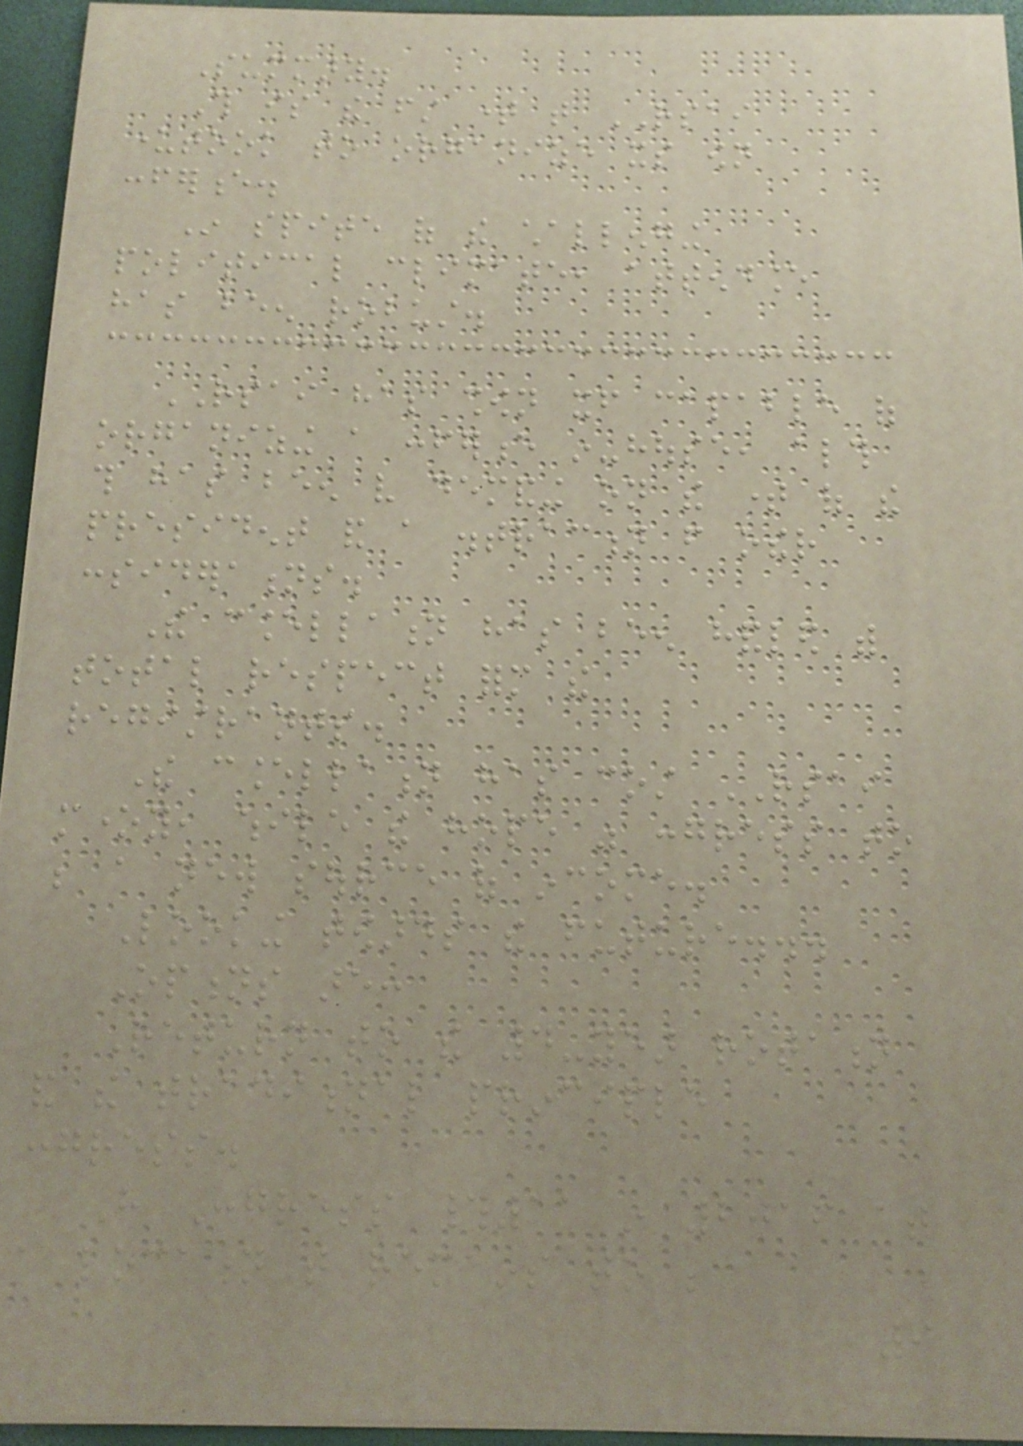Summary.
This is the first time that RSAI
undertook to organize its own
conference.
In spite of the challenging
political climate, attendance
has been robust.
RSAI has shown itself capable of
organizing a conference in-house, although
this has been very demanding on the time of the
president and a distraction from other
considerations.
The cancellation has been handled with
total respect form the
registrants.
The cancellation has cost RSAI
money, while the hope was congress to
be a new source of income.
Looking towards the future...
Options are:
Return to the 4-year rotation
and the traditional principle
congress.
Have Congress #11 in 2016 at
a location that remains to be
9
